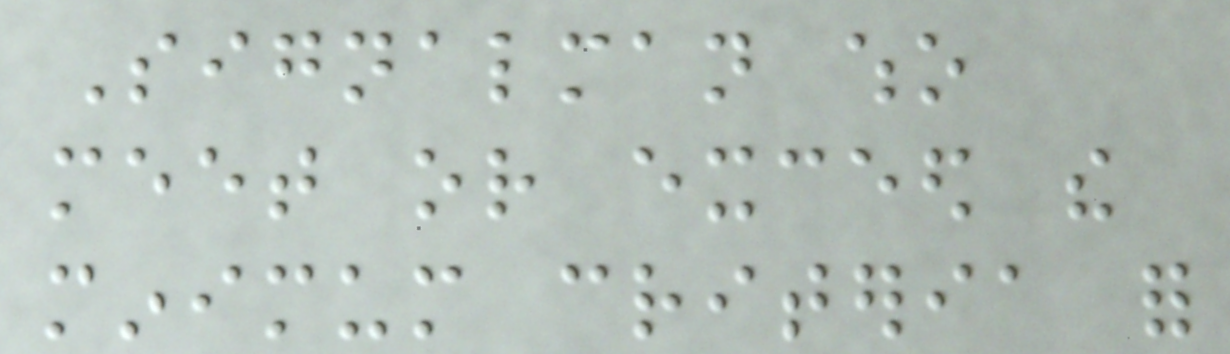Signalman who
meet or exceed the
minimum criteria for
